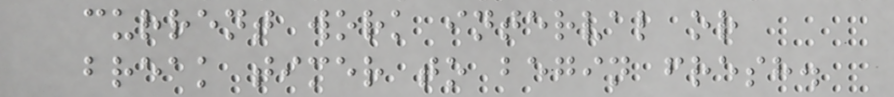current work interval or
break timer to begin fresh.
